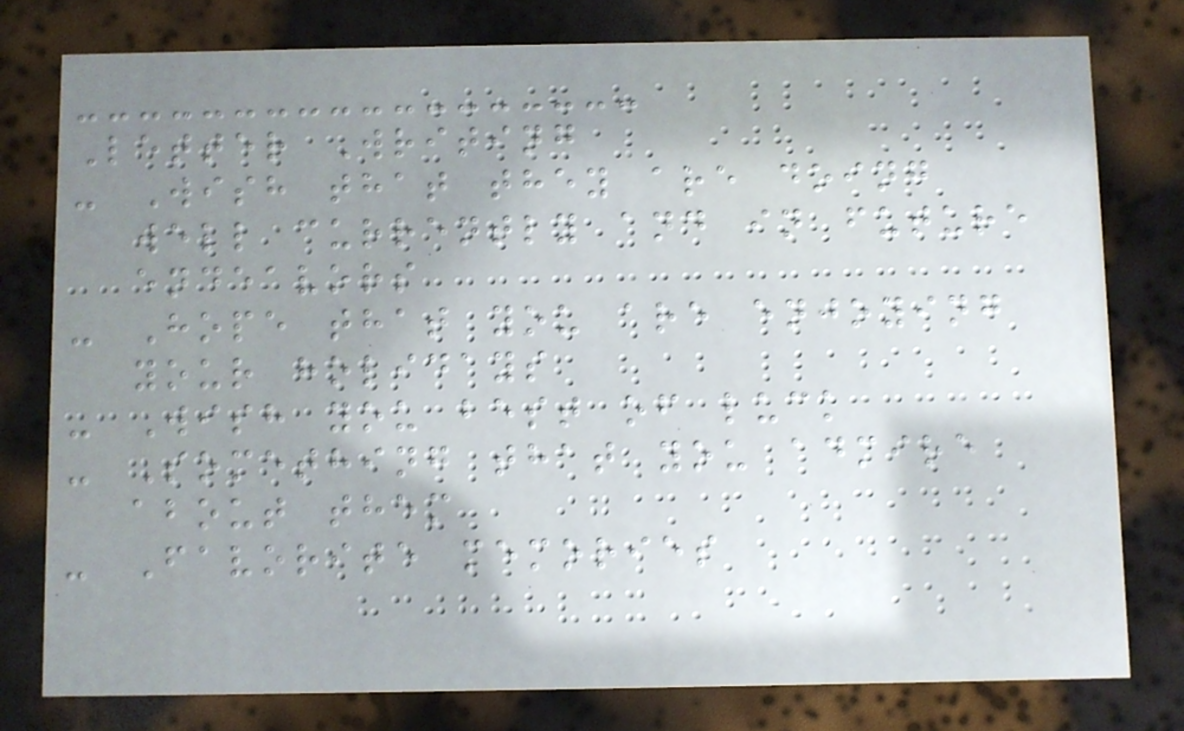Letter Writing
- Wish that they are doing
well currently and in future
endeavors
- Hope that you are enjoying
your holidays
- Wish you best of luck
- Something that you admire
about them
- Favorite memories
